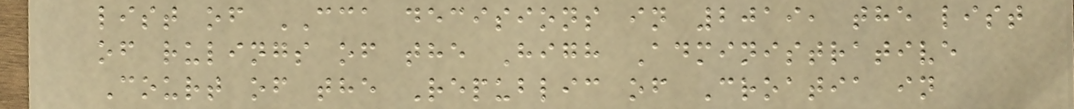list of CCA decisions in 2019, the list
of rulings of the High Administrative
Court of the Republic of Croatia in
